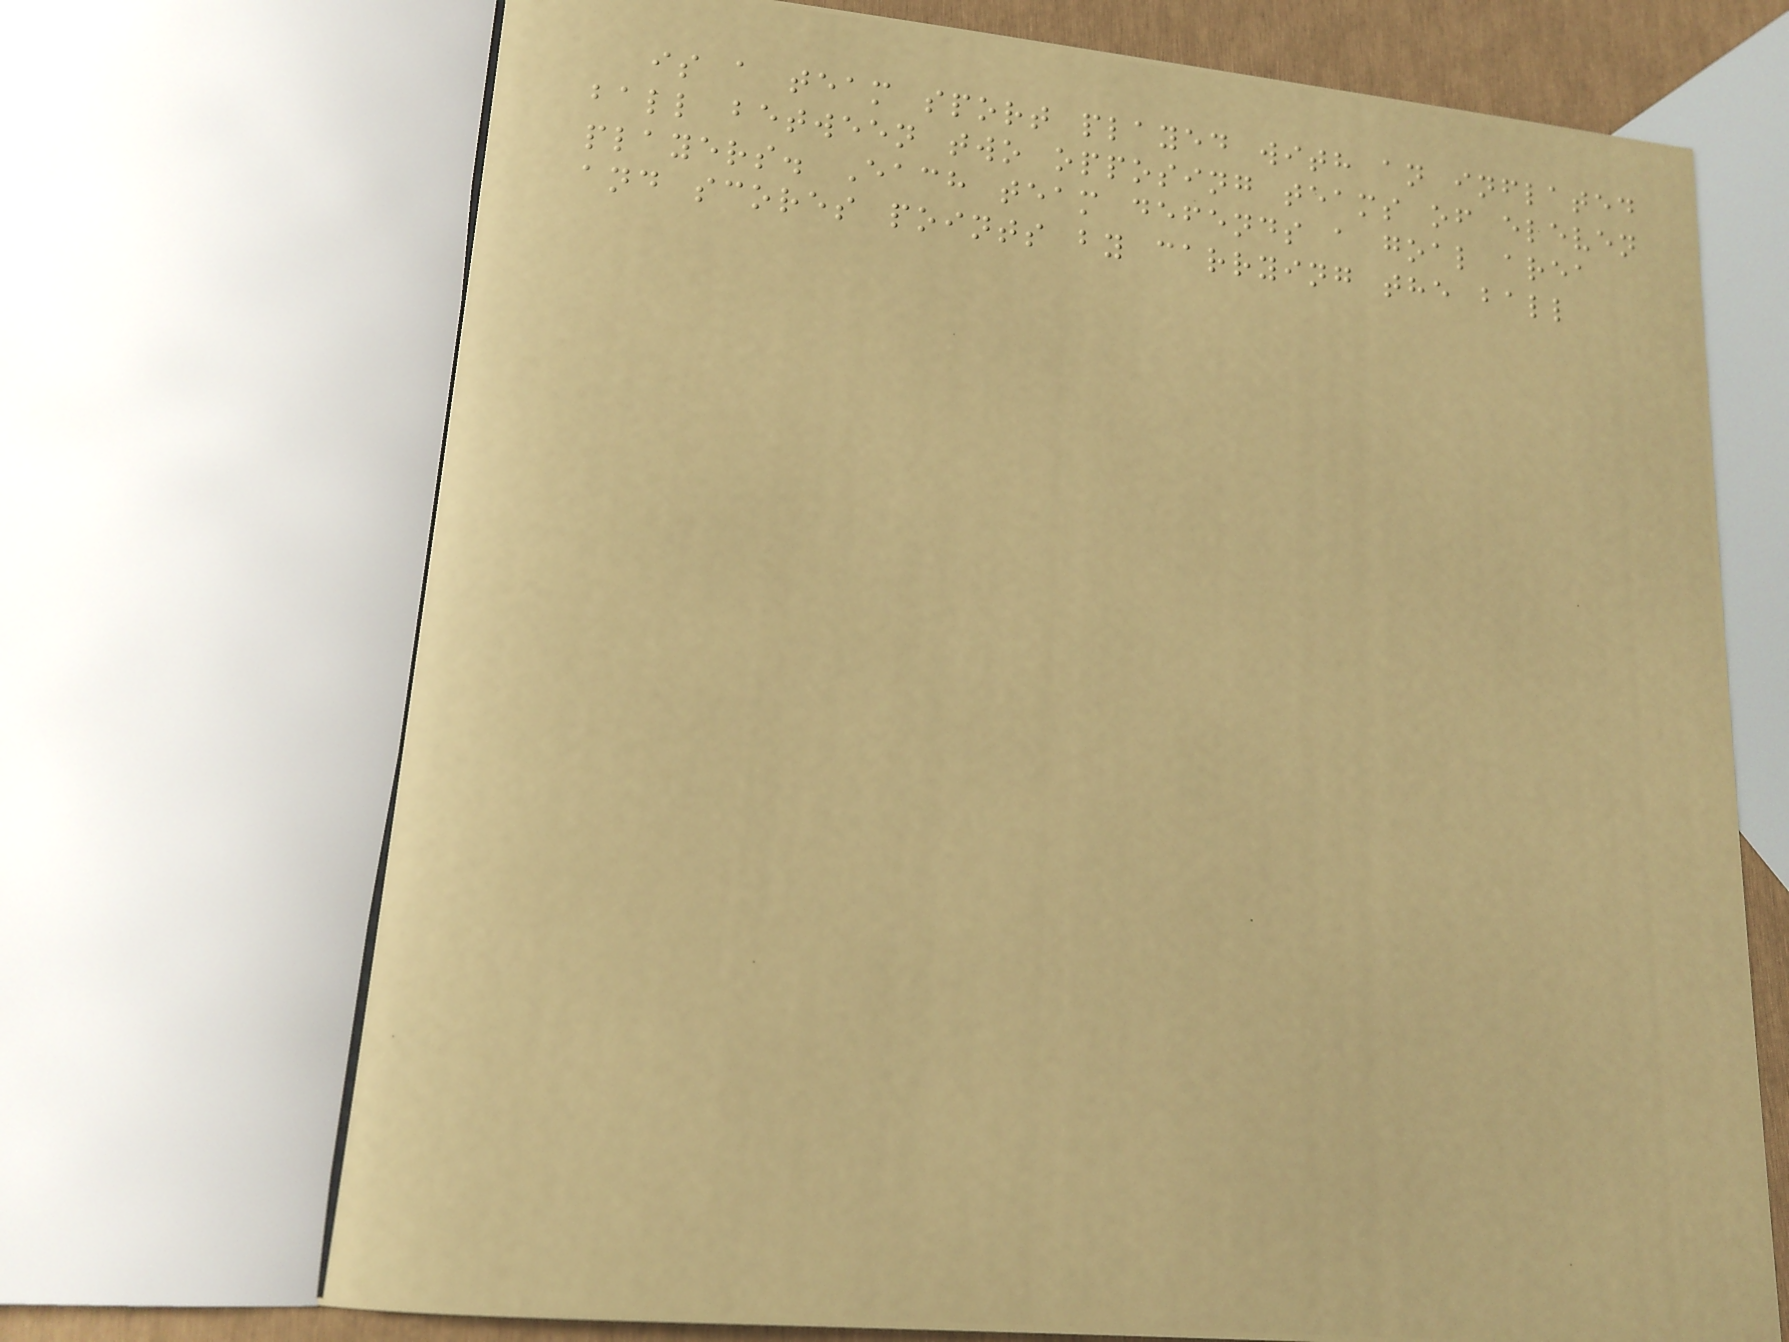is a team sport played with an inflated
ball between two opposing teams of eleven
players. Each team defends a goal area
and scores points by carrying the ball
